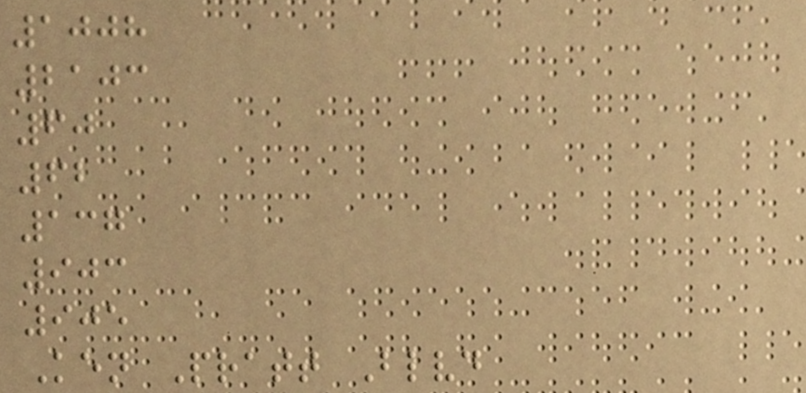1008
2103
60
62
137
903
905
Ken Pratt Blvd
